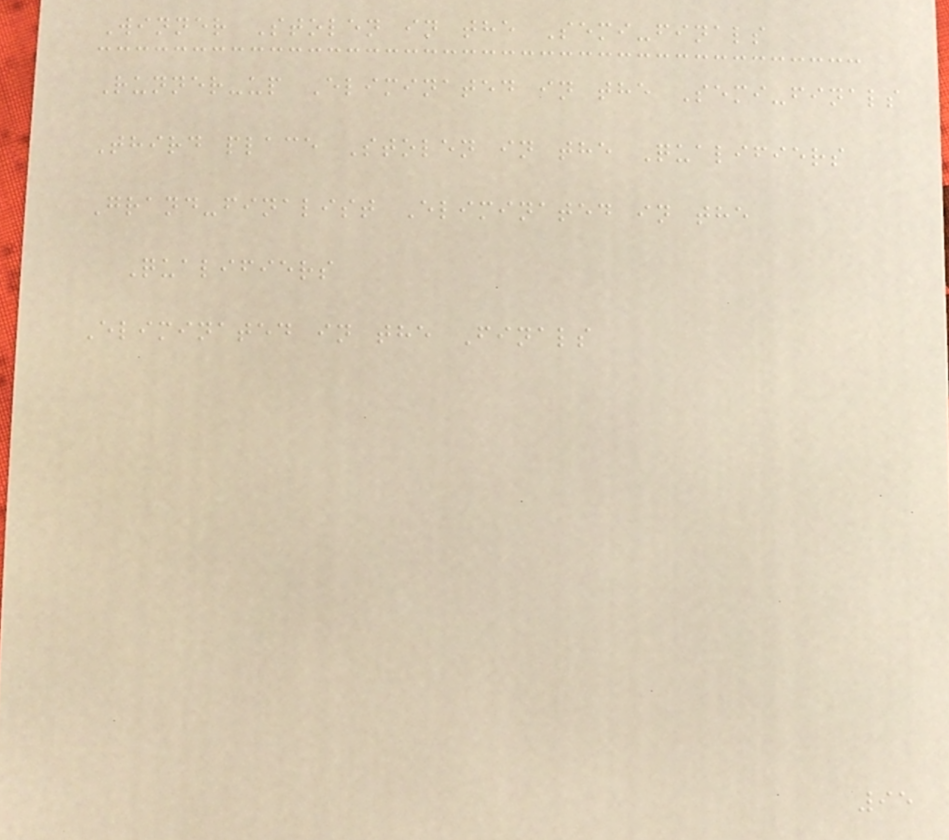Winner Stolen in the Semi-finals
Runner-up Eliminated in the Semi-finals
Third place Stolen in the Qualifiers
Grand-finalist Eliminated in the
Qualifiers
Eliminated in the Finals
95
